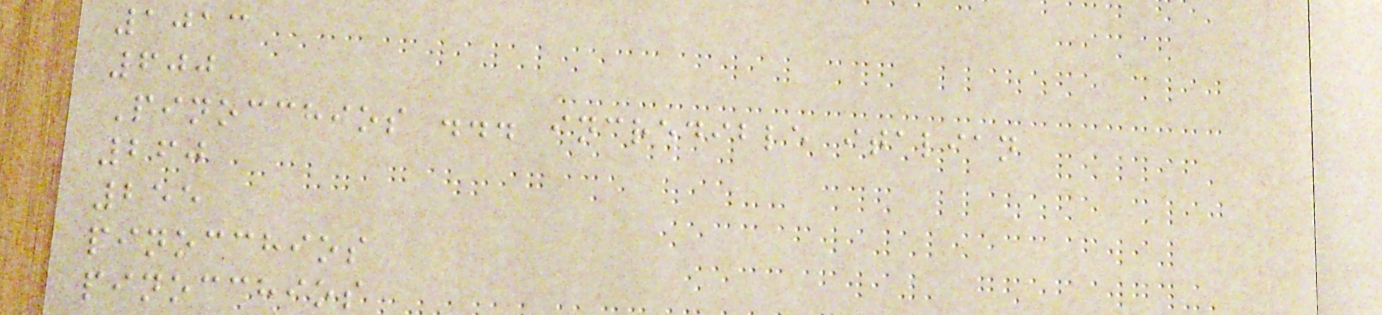1013
600
Pinocchios ... incredible italian
260
255
pinocchios
pinocchios
